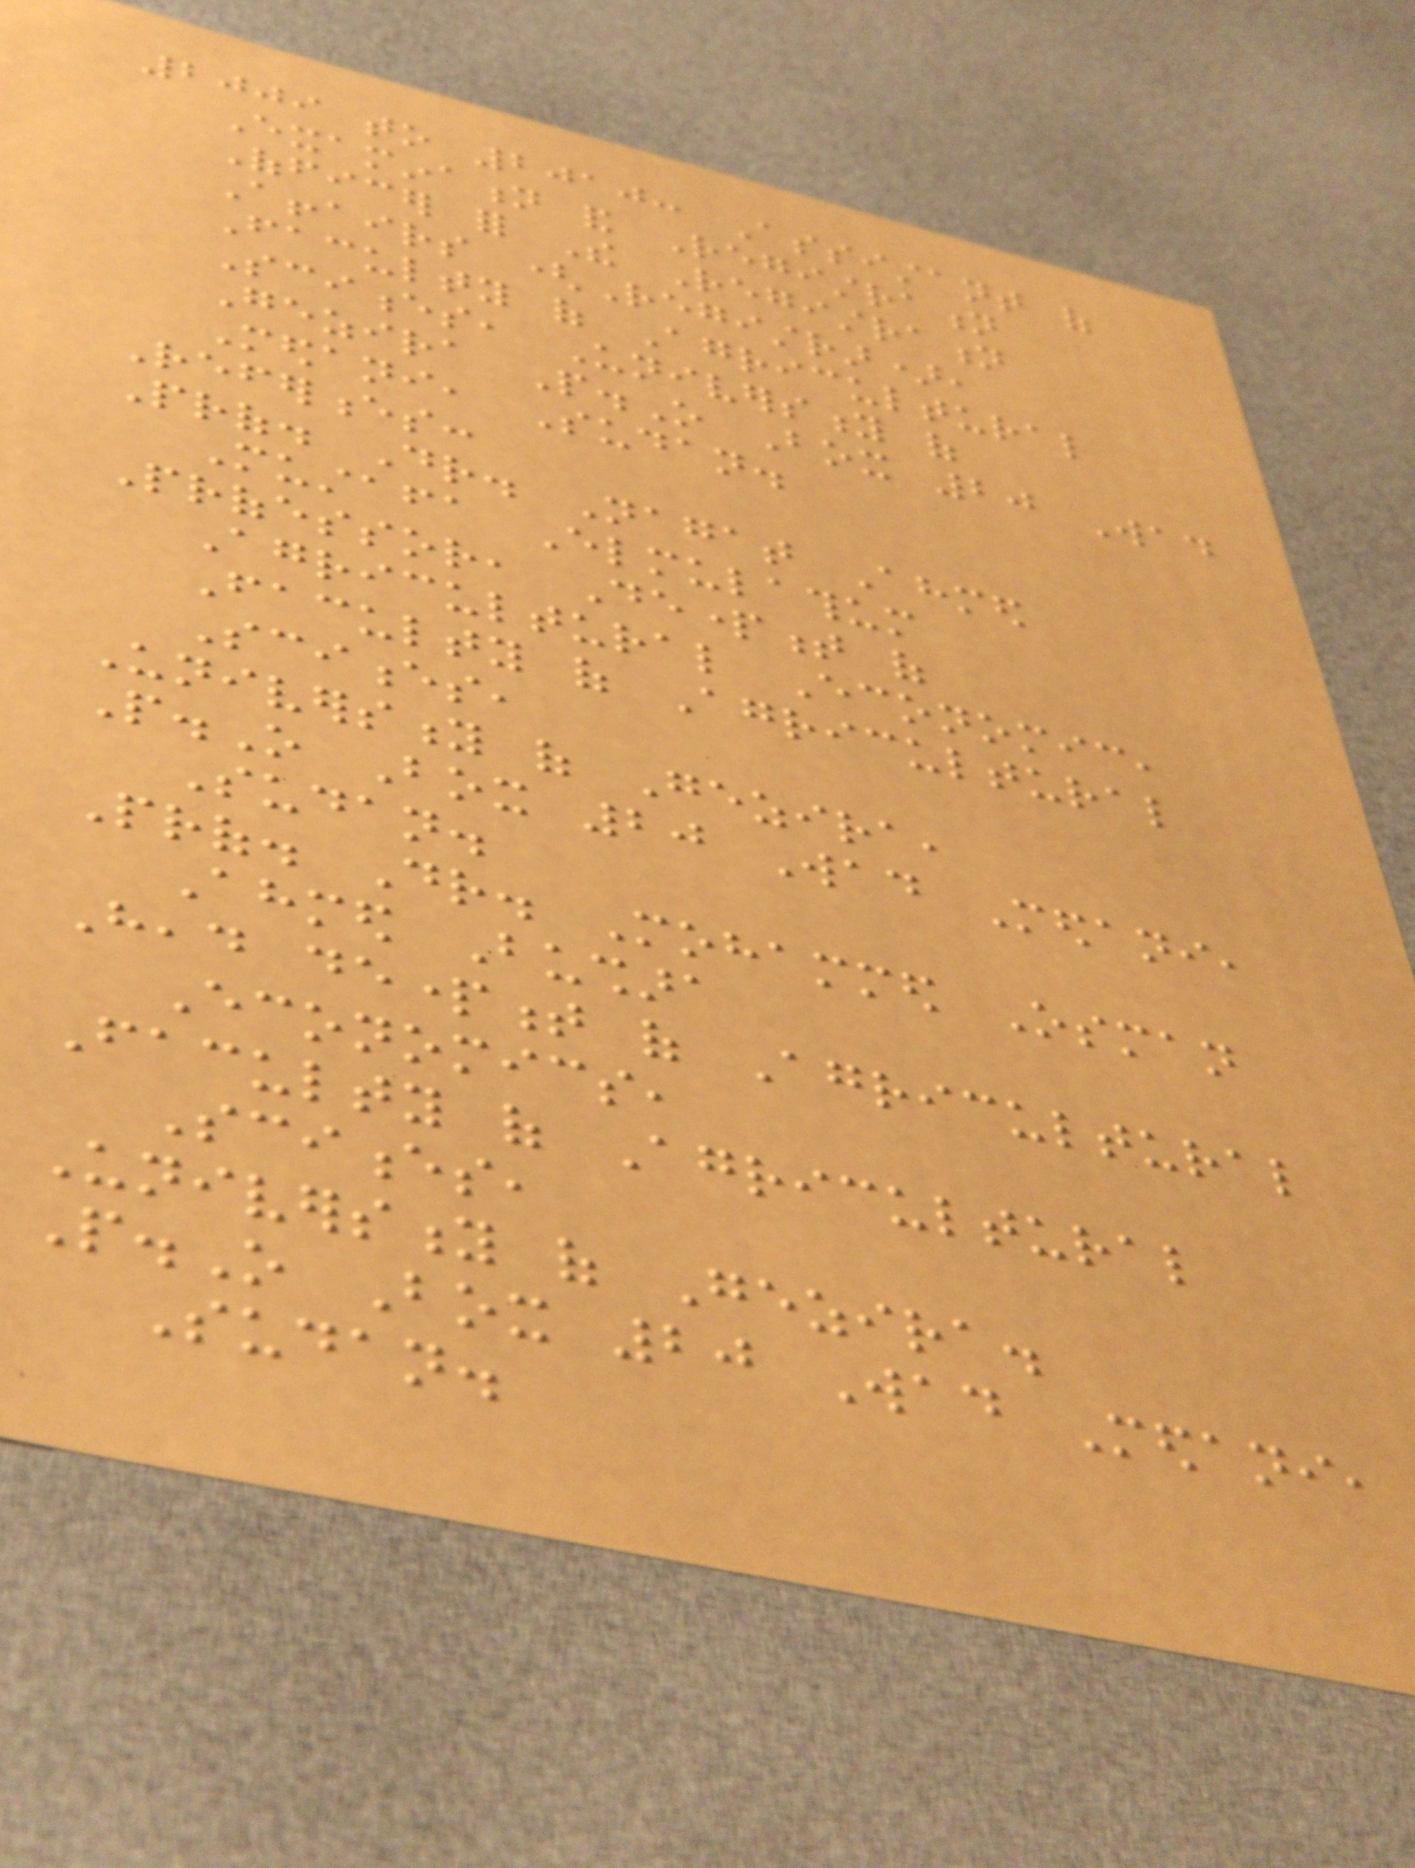2009 to 2010: Assistant of
Examination and Registration
Officer for The Registration
Affairs (Registrar),
Faculty of Agricultural
Sciences, University of
Gezira P.O Box 20 Wad
Medani, Sudan.
References:
Prof. Dr. Nagat Ahmed
Mustafa Elmulathum
Professor, Department of
Agricultural Economic,
Faculty of Agricultural
Sciences,
University of Gezira,
P.O Box 20 Wad Medani,
Sudan.
Prof. Dr. Mohammed Osman
Ahmed Bushara
Head department of Agricultural
Economics,
Faculty of Agricultural
Sciences,
University of Gezira.
P.O Box 20 Wad Medani,
Sudan.
